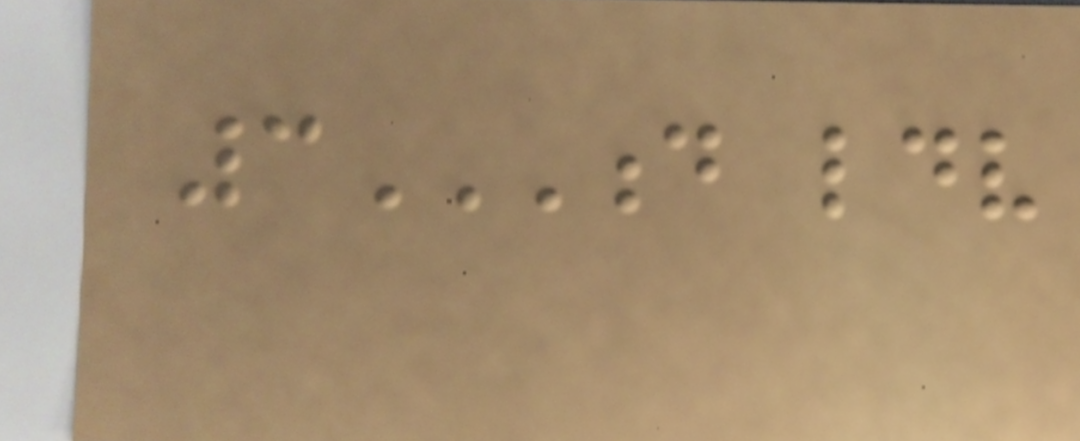3D LDV
